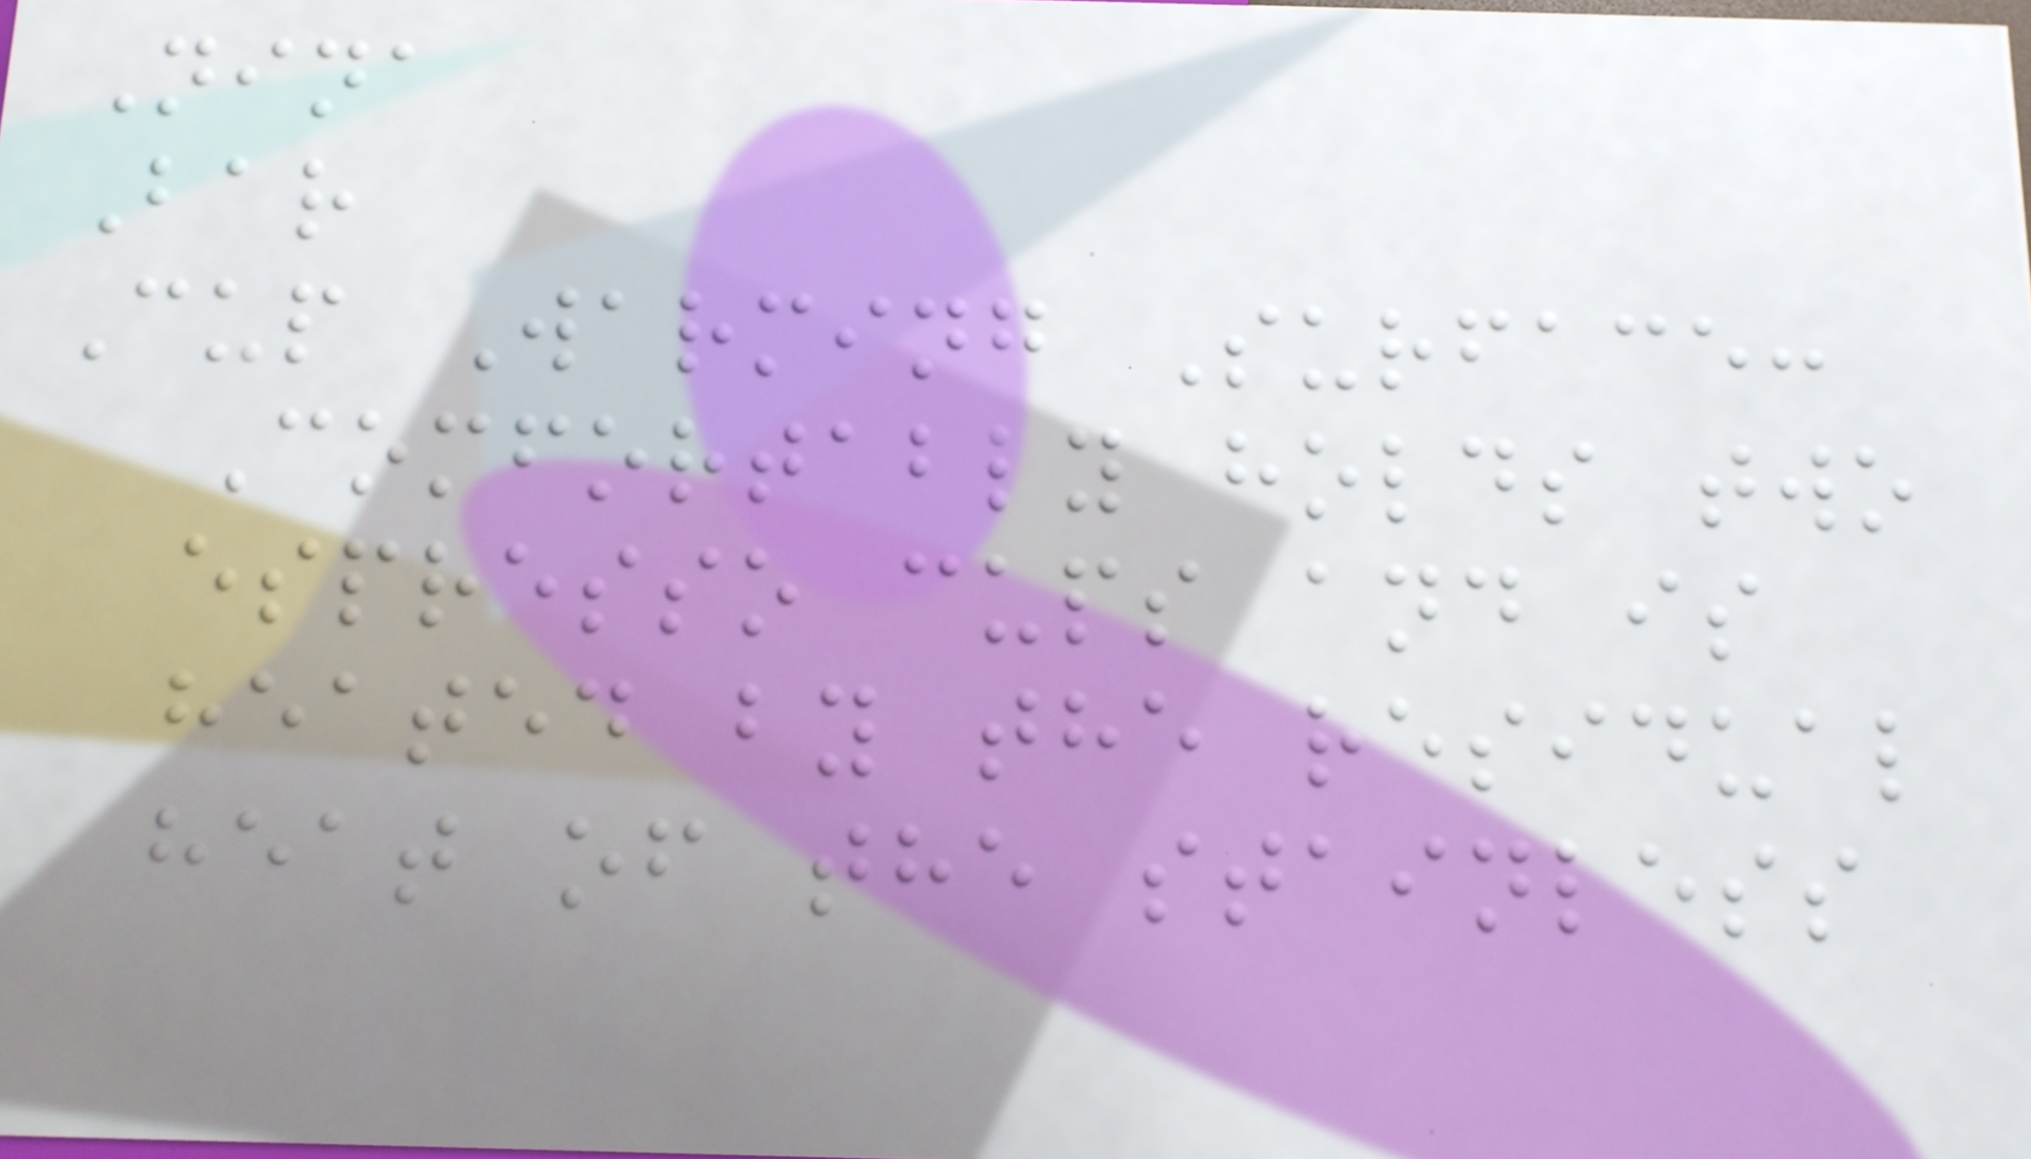Nina
Bar
Cup Warming Surface:
Comfortably holds two
espresso cups and is
heated by the residual
heat of the stainless
